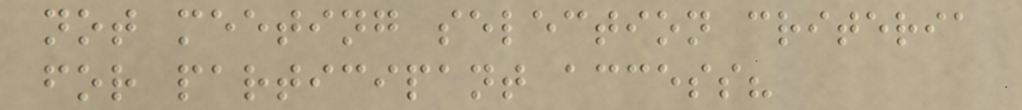not meeting selection criteria
for participant access?
